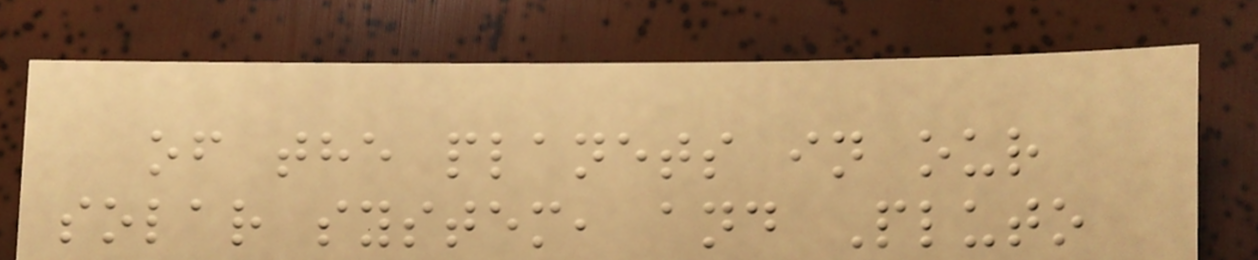of the planets in our
solar system, and Pluto
